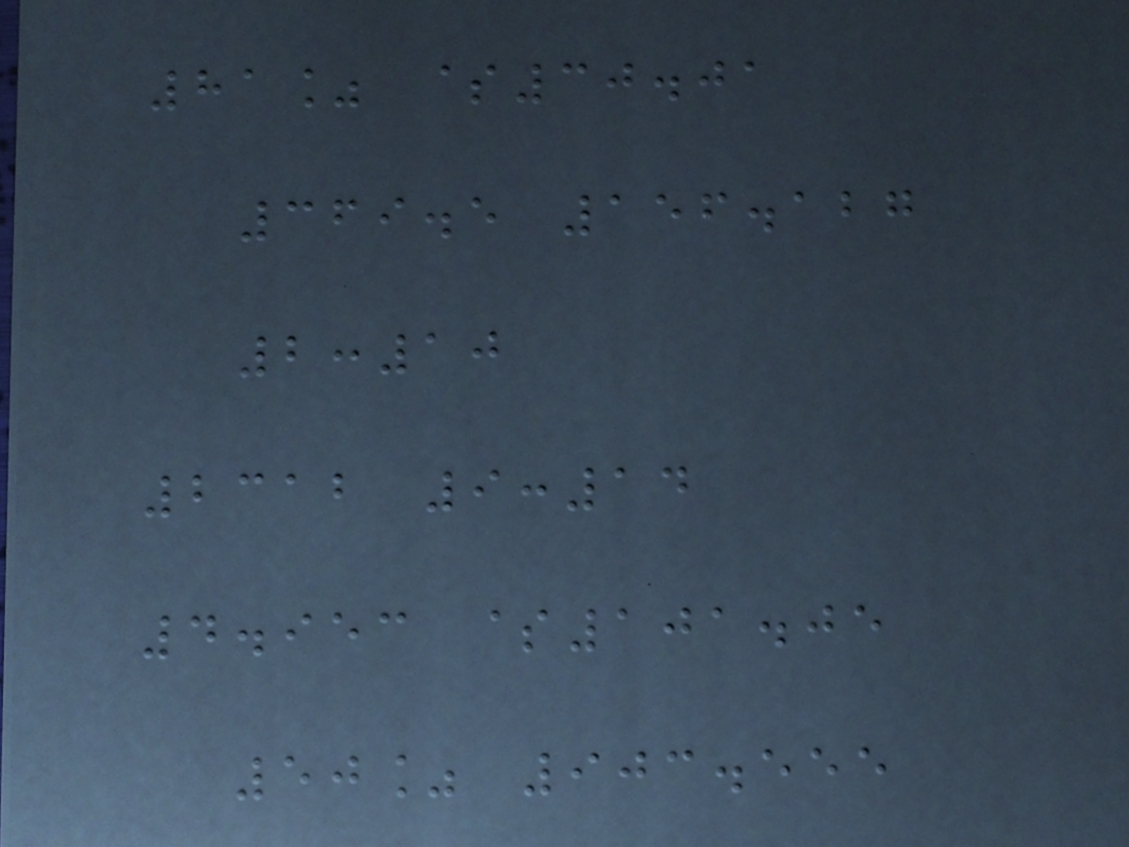81% $30.01
369.5 156.127
2:10
2312 9:14
4.953 $101.05
50% 903.555
